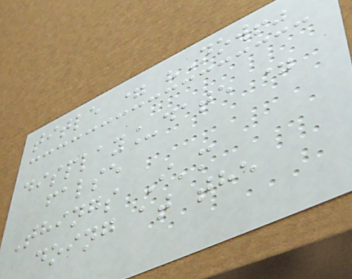title = "Now!"
display_date =
false
Things I'm
doing at the
